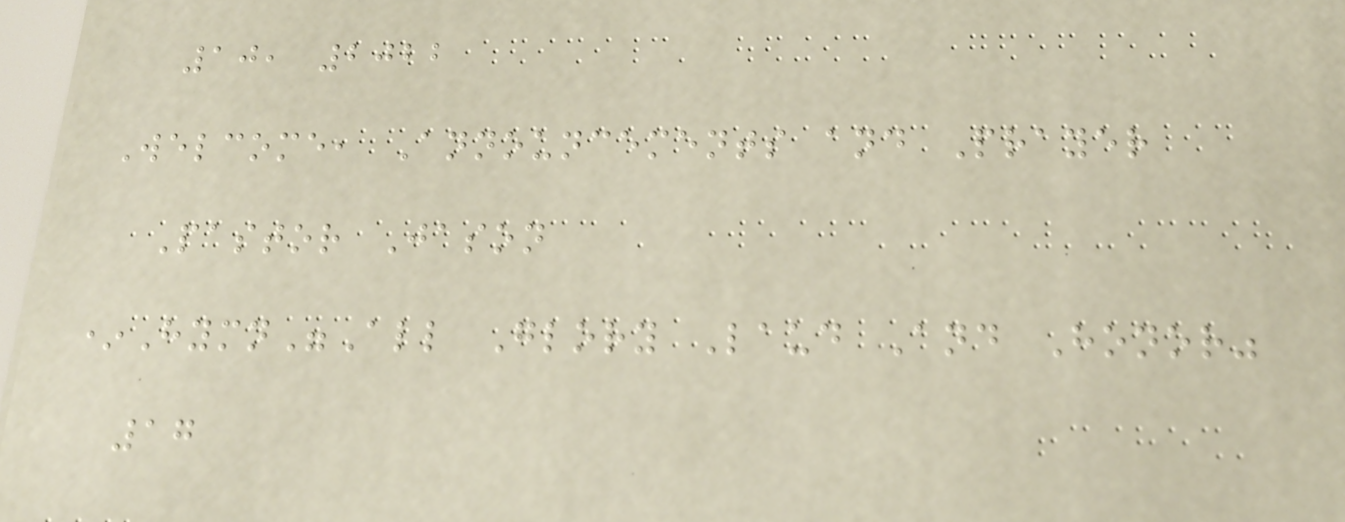10, 2022
Welcome, Announcements and Prayer
Pastor Jason
*Hymn"All Glory Laud And Honor"
17
